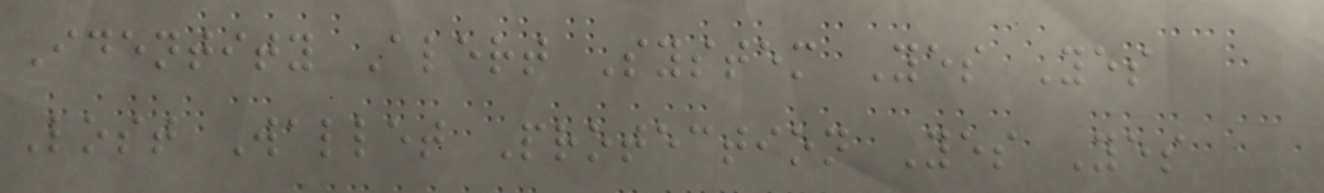Identity Alert System Yes Yes
Lost Wallet Protection Yes Yes
